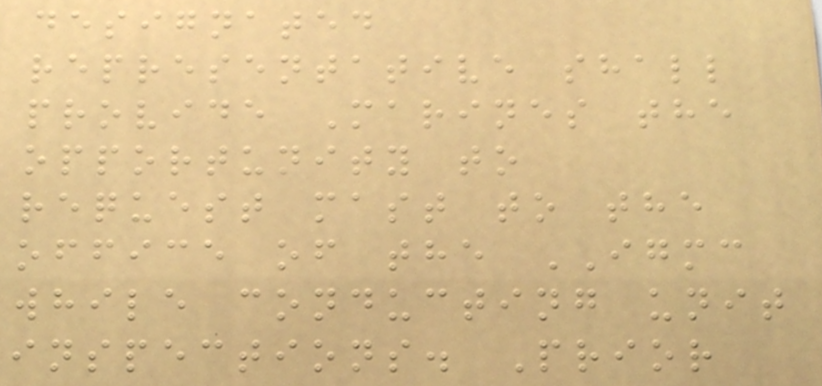designated
representative shall
provide Marines the
opportunity to
request mast to the
office of the IGMC
while conducting unit
inspections. Prior
